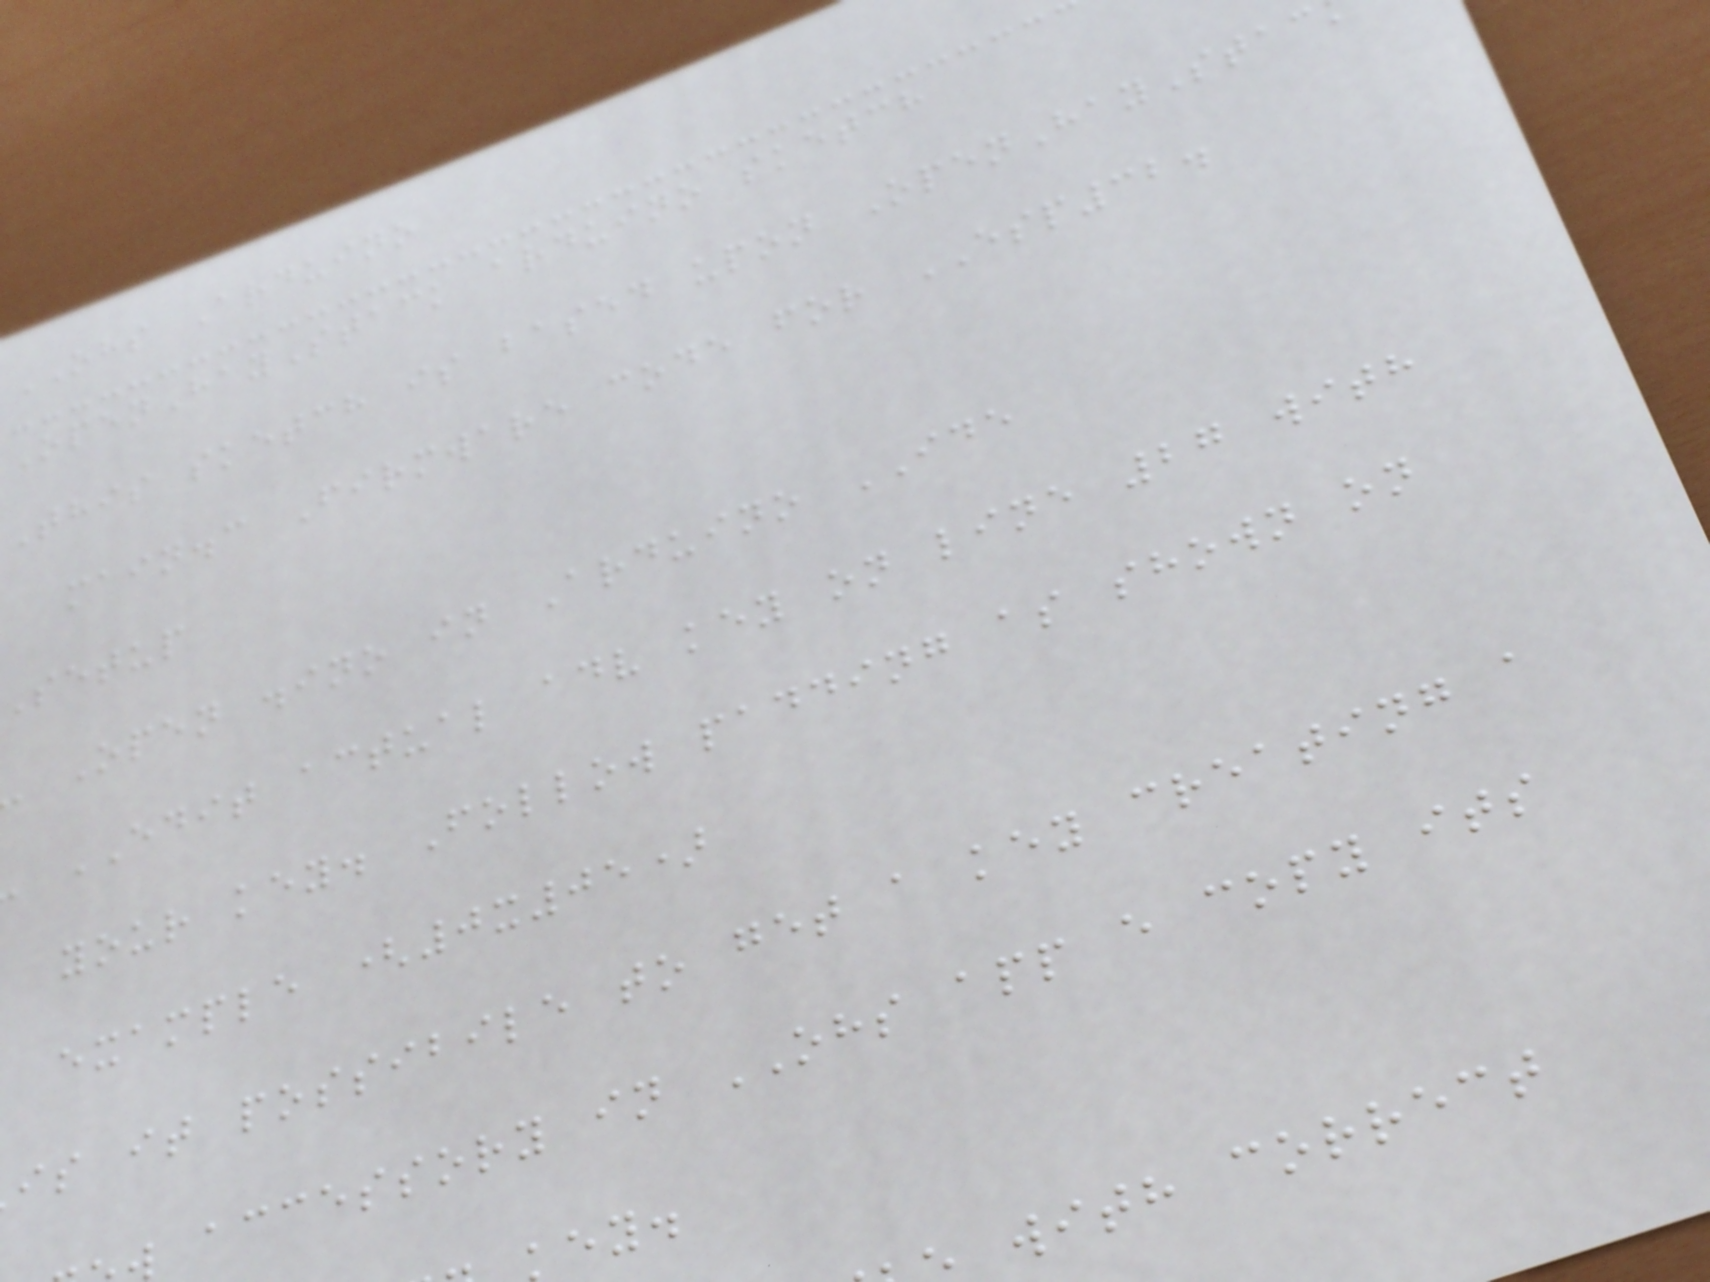OHS Arduino
OpenHayStack arduino sketch
This sketch is based upon OpenHayStac
main.c Firmware code for ESP32.
Setup
Open .ino in Arduino IDE
EDIT actual adv key on line 27 with
your key. Follow padding as shown on
example (0x05)
is it possibile to get a key creating a
accessory in OHS app e copy its
with correct
